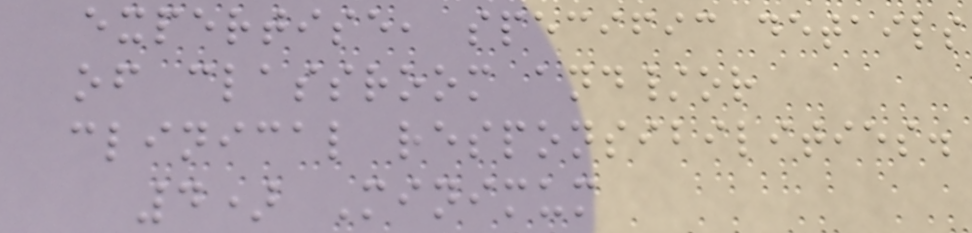expertise, specific details
of classroom and/or
clinical responsibilities.
4) Minimum
